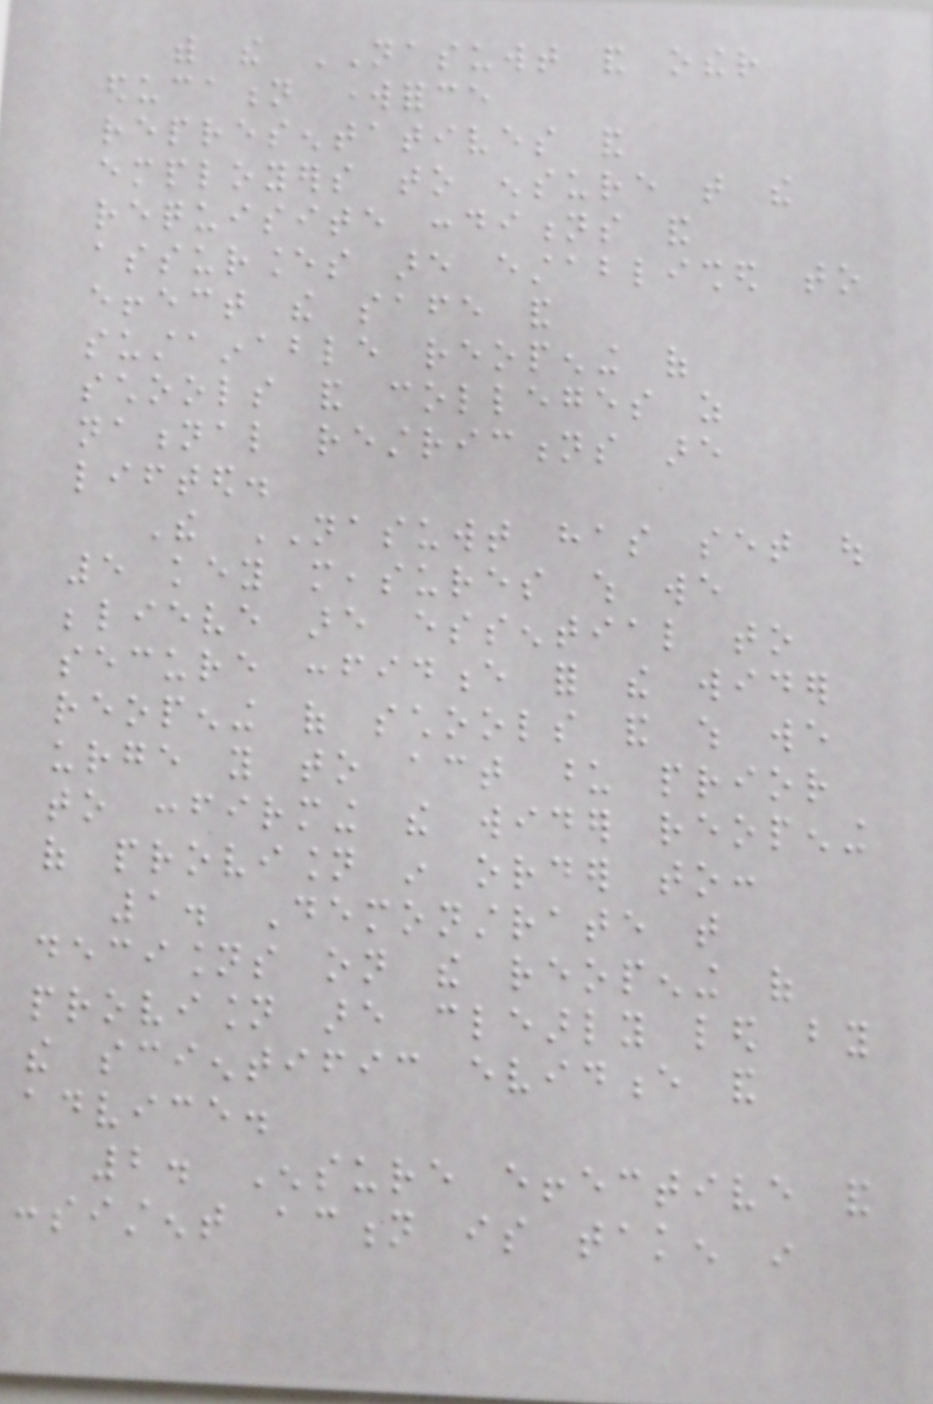with the NASUWT and other
education workforce
representatives and
employers to ensure that the
requisite conditions and
assurances are established to
effect the safe and
sustainable reopening of
schools and colleges as
national restrictions are
lifted.
The NASUWT has set out
5 key measures which we
believe are essential to
secure confidence for the wider
reopening of schools and which we
urge you to act upon prior
to confirming the wider reopening
of provision in order to:
1. Demonstrate that
decisions on the reopening of
provision are clearly led by
the scientific evidence and
advice.
2. Ensure effective and
consistent action is taken in
